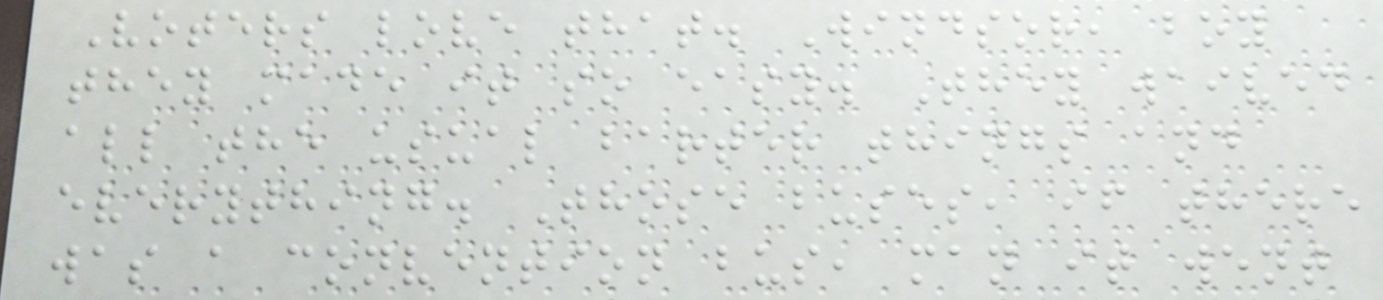Voters love that. Windsor, boy
they made it so easy. They waived
all the usual barter things and
everything. Those buses, if there
was a convention bus, man it went
